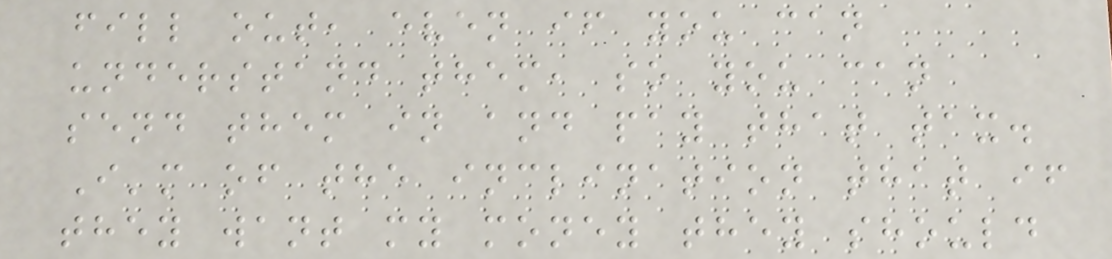fill out, even if you can
understand them, so you can
send them in and pay that tax.
I'm of the inclination that if
they want my money they should
